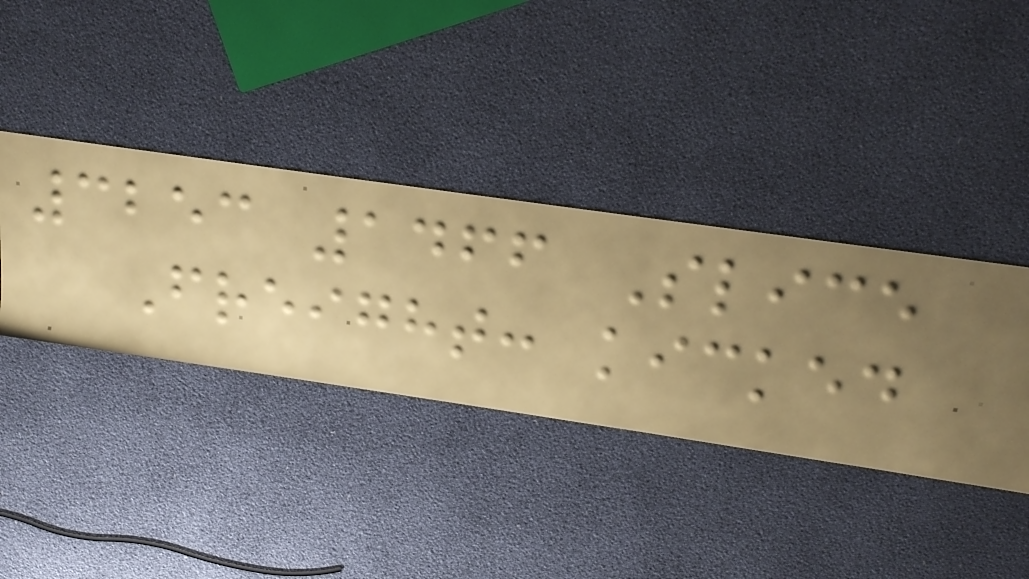3253 1466 Slice
Freight: kicked
